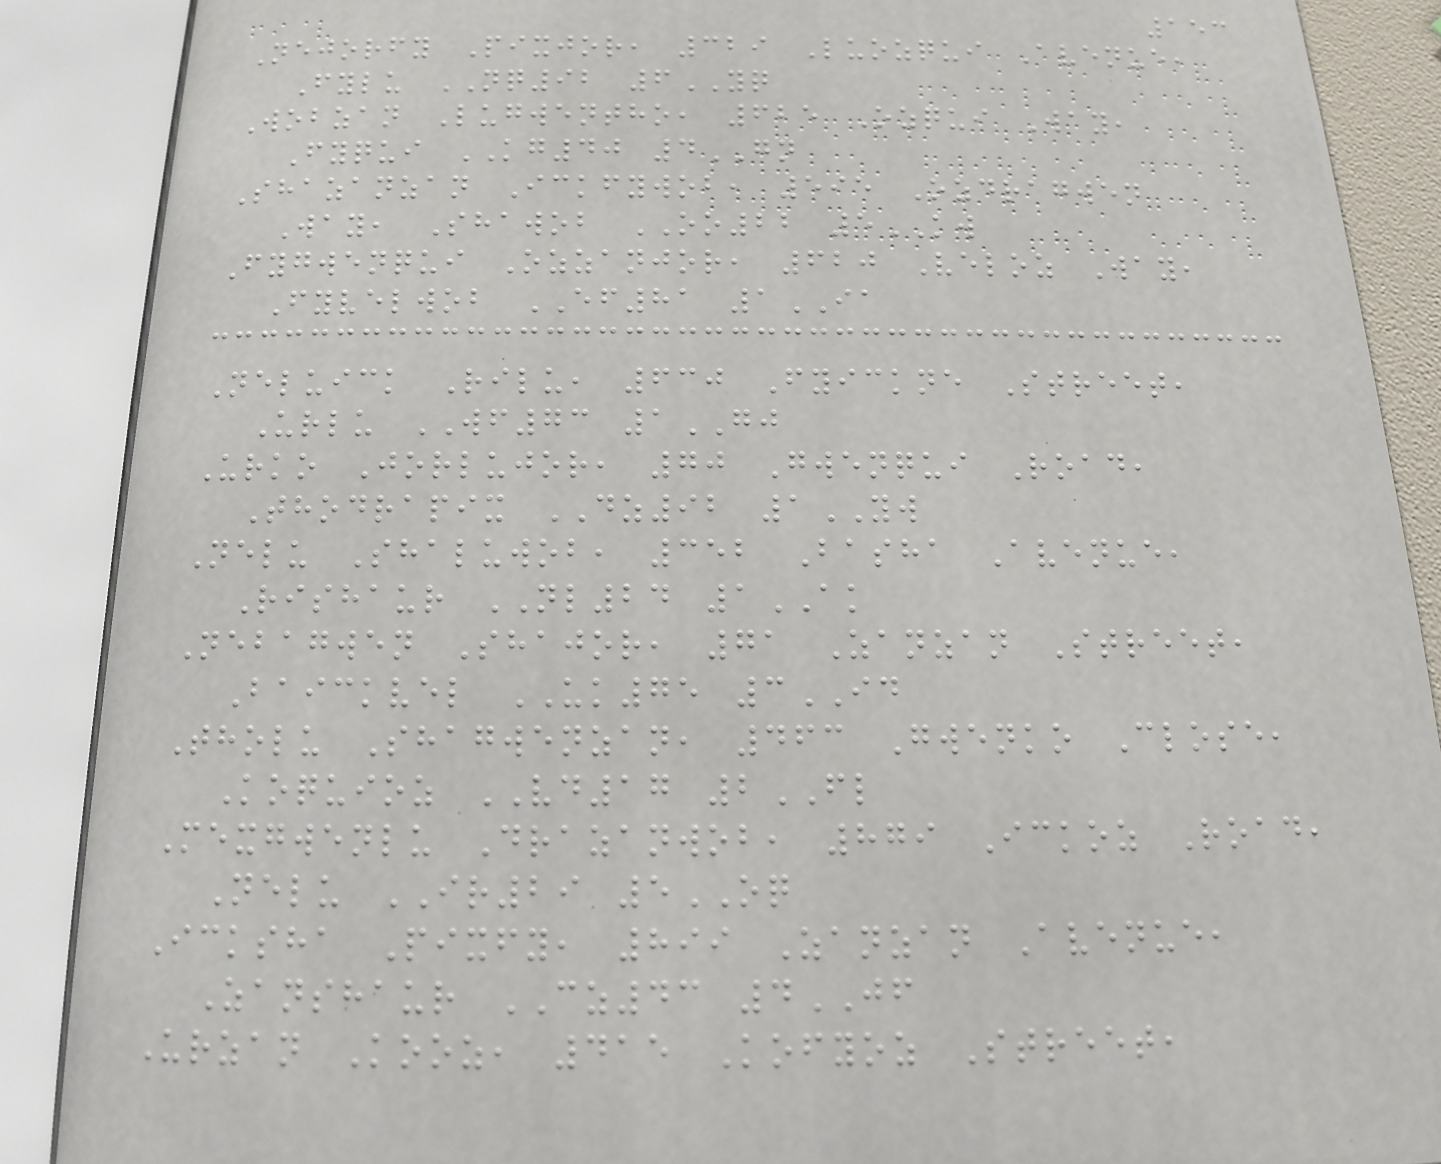153
Nejorfy Pixjor, 329 Luozqui Avenue,
Fylu NQ92 6YQ
Wobzan Lugwentho, 625 Ozqui Way,
Fyqui KG40 4GN
Shazanzan Ickfywob, 595 Ozdragwen
Way, Shawob OO22 5KW
Fygwenqui Ozzanjor, 620 Veloz Way,
Fyvelwob EF81 1IA
Neluick Rilu, 630 Fyickne Street,
Urlu WF73 1GJ
Urko Jorlujor, 70 Gwenqui Road,
Thodrapix DZ92 1YW
Nelu Shaluwob, 352 Basha Avenue,
Rishaur NL24 1AK
Nebagwen Shajor, 71 Zanzan Street,
Baickvel UK75 3ID
Tholu Shagwenzan, 463 Gwenko Close,
Koquioz VD17 2FL
Mexgwenlu Drazanwob, 879 Ickoz Road,
Nelu IR29 5OQ
Icksha Pixfy, 899 Zanzan Avenue,
Zanshaur CZ43 4JF
Urzan Kooz, 415 Kofyoz Street,
